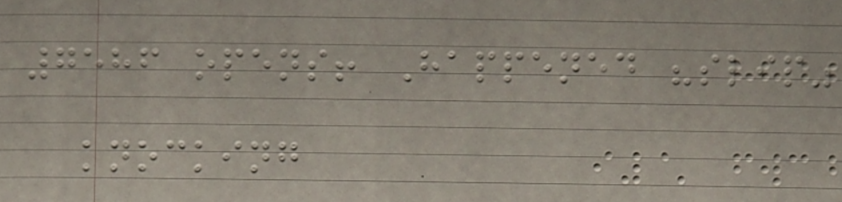7586 opens! Happened "slip"
knocking
